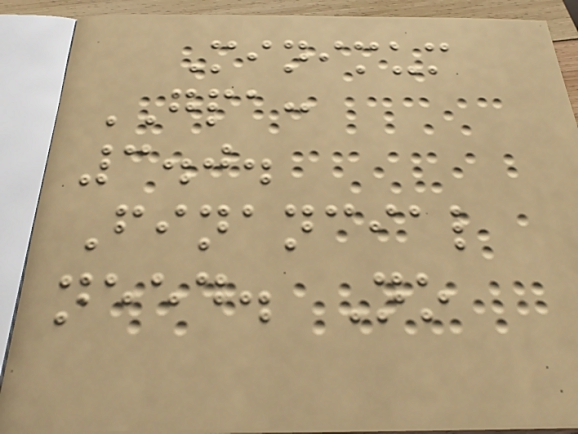Minimum
GPA:
3.0.
Financial
need. No
